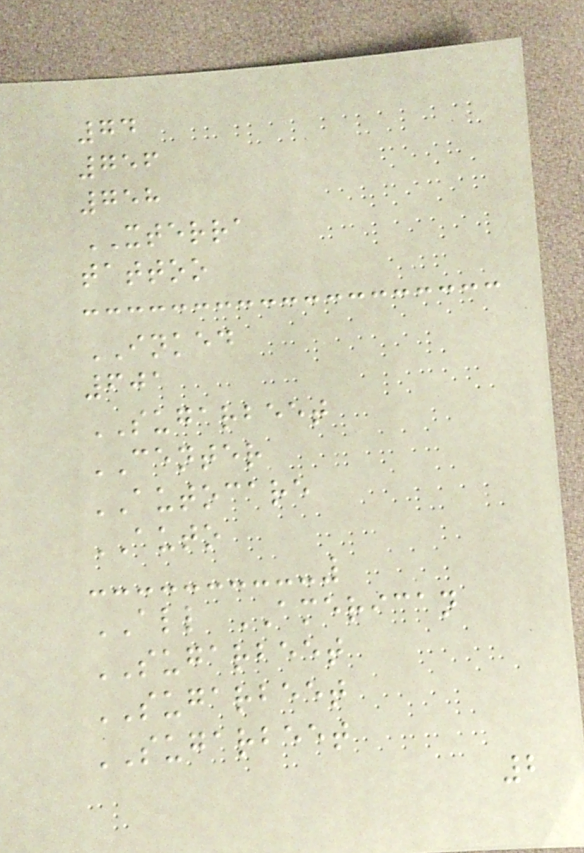74
756
758
XTERRA
tattoo
INKED
601
SUGARBEET
CENTER
AUTOCARE
AUTO
ALL AMERICAN
SUGARBEET
SUGARBEET
SUGARBEET
2
